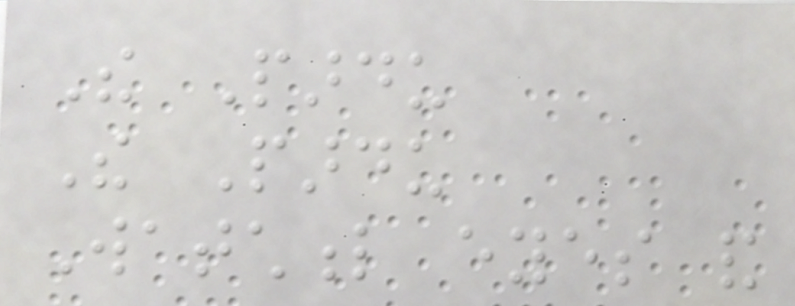The Pardu
The Pardu
Watchful eyes and
